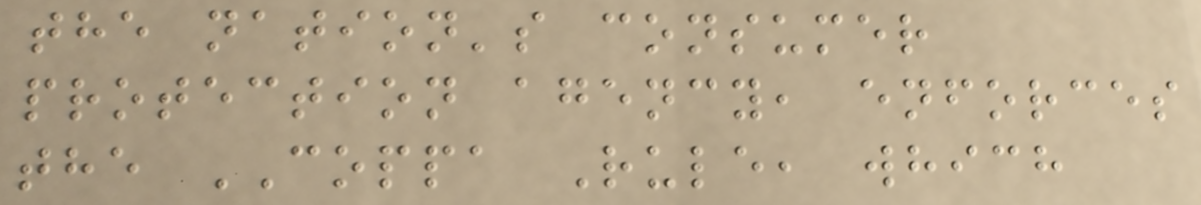the nation's consumer
protection agency, enforces
the COPPA Rule, which
